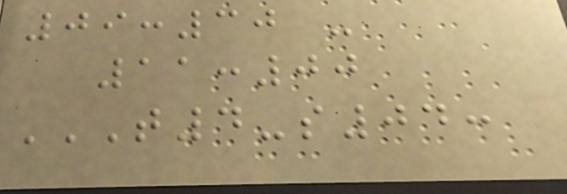09:30 -
11:00
T4-S04:
